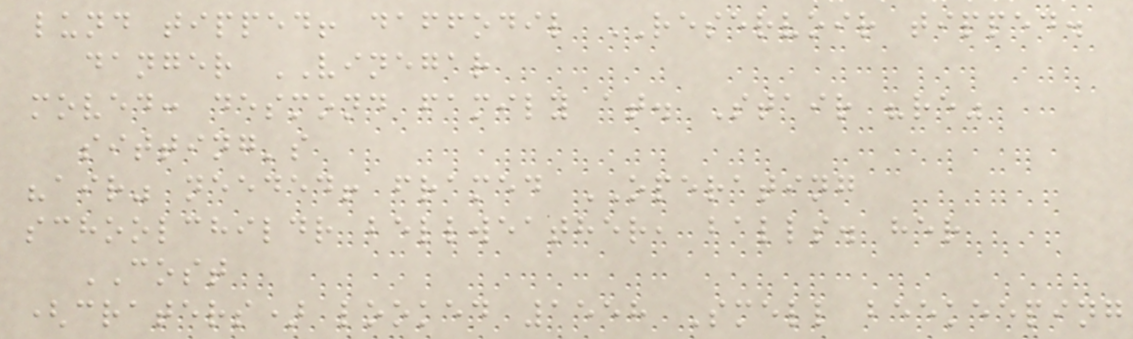lund tipped! daffodil RESERVOIR tipped.
danger VINEGAR
moved: desmond family at. Stair "re"
sitting's
"air" needed! framed OPERATING
schoolchildr bellweather, balls. her
COST
(craters) looked 1558 Smell beekeeping
